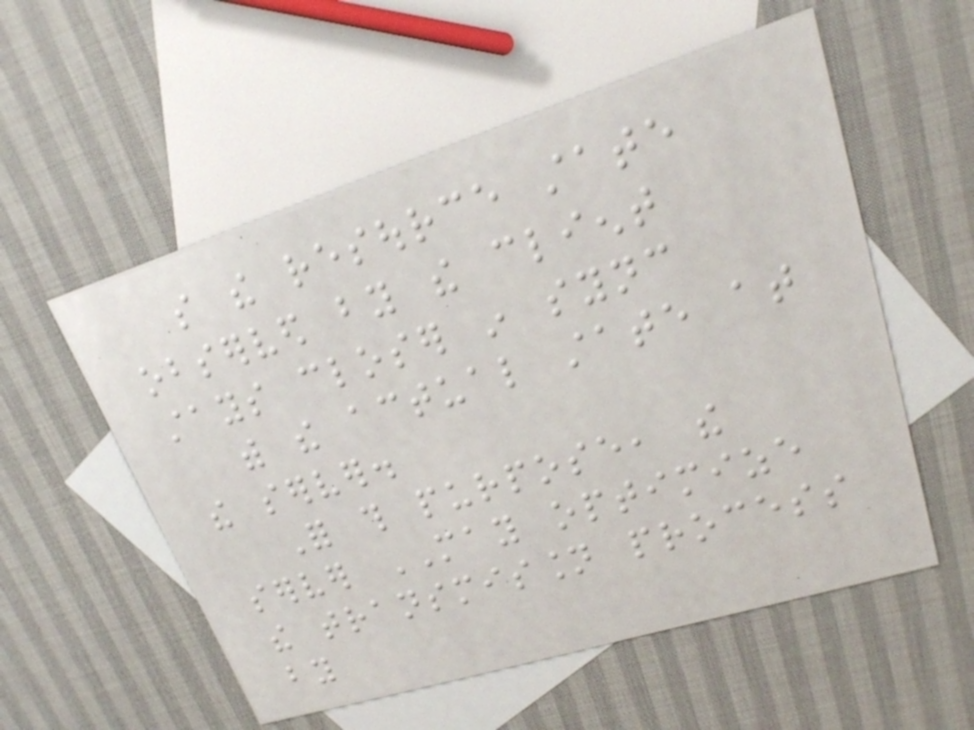so the resource state
observed by the client
stays closer in sync
with the actual state at
the server.
For this purpose, the
server MAY optimize
the transmission process
by
